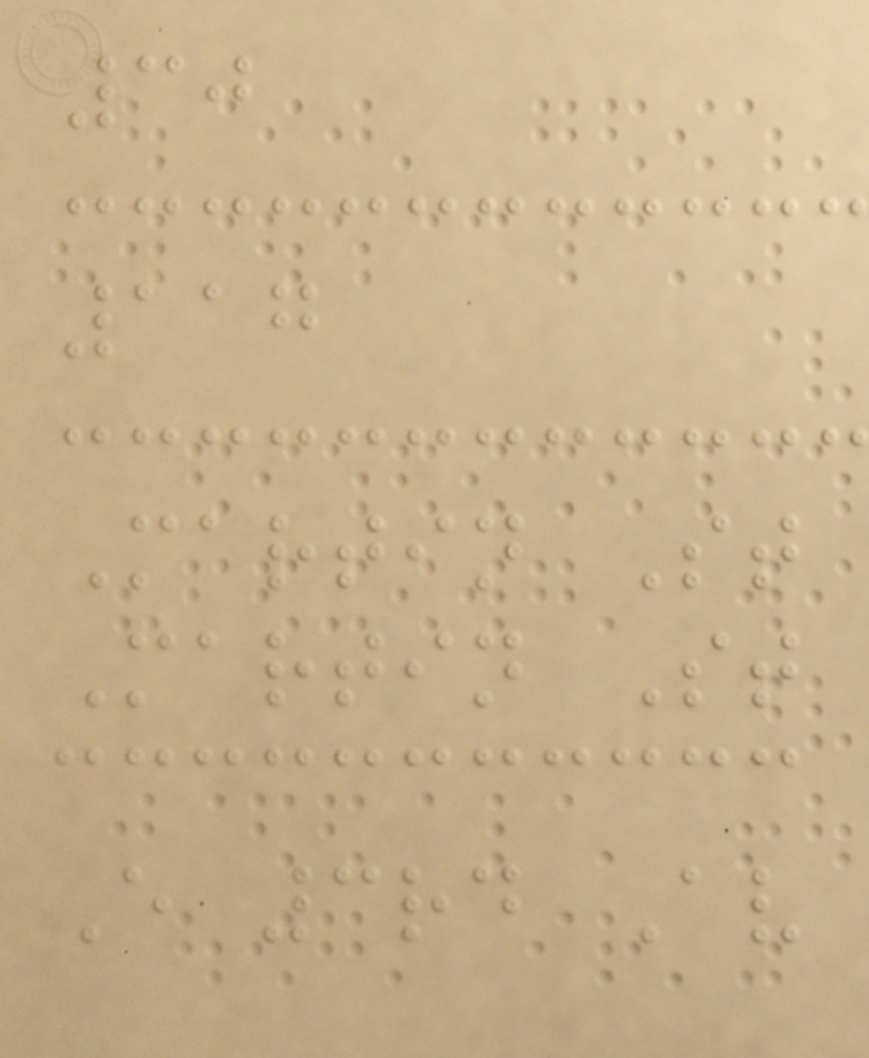30
117
Martin St
Martin St
E 3rd Av
